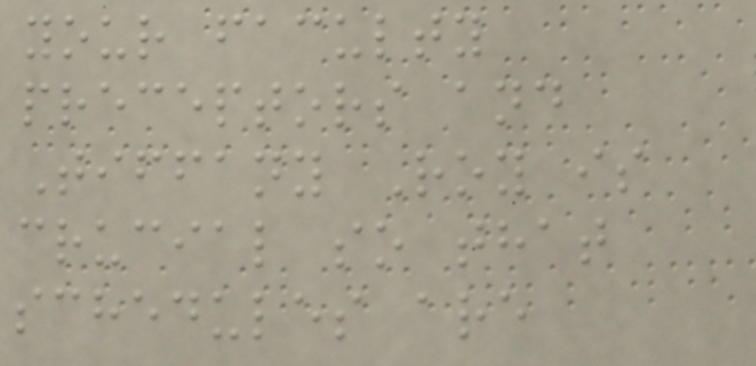your faculty
preceptors and
Tiffany Roy is
crucial so that
schedules are
